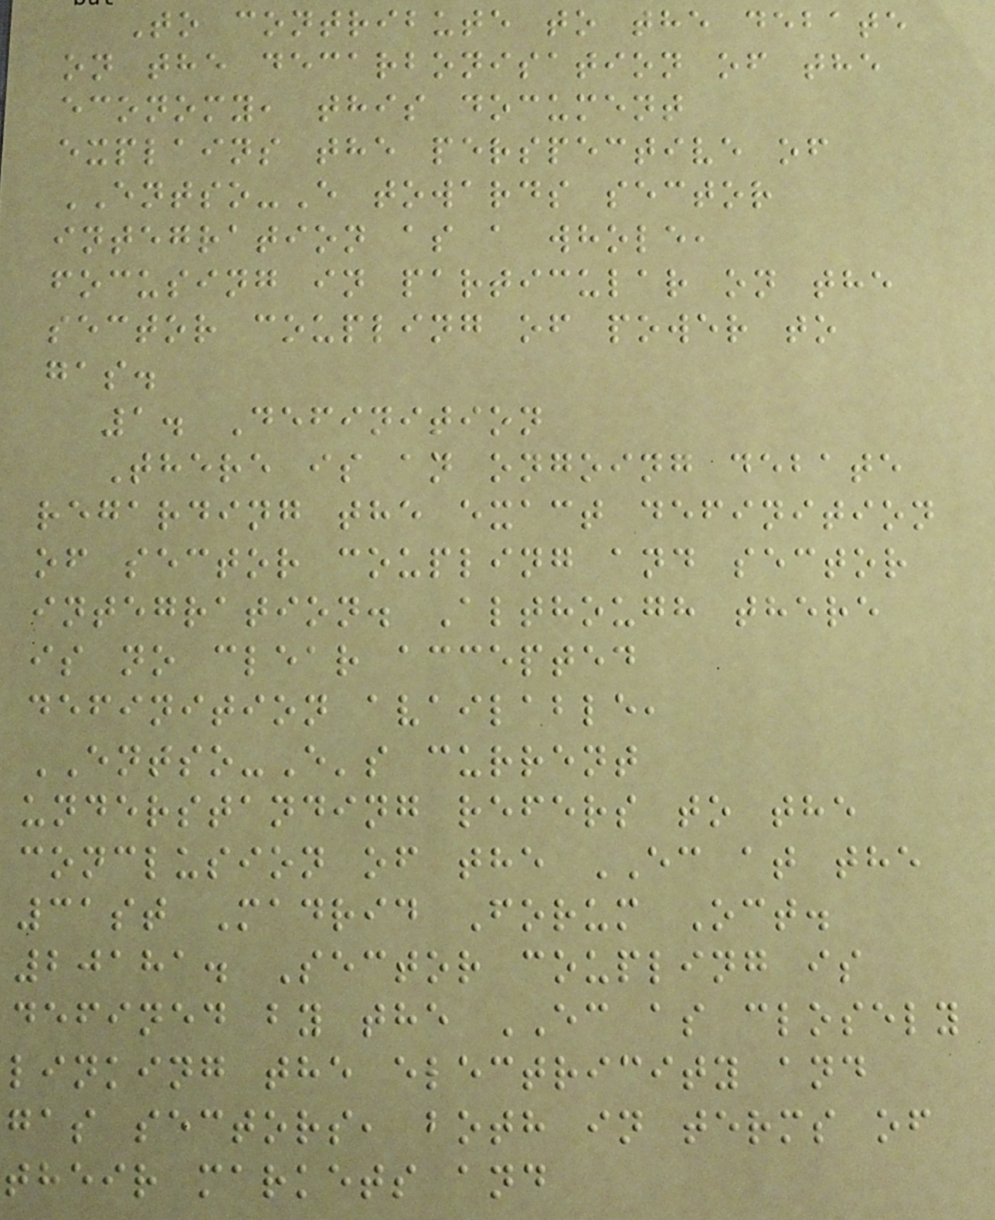To contribute to the debate
on the decarbonisation of the
economy, this document
explains the perspective of
ENTSO-E towards sector
integration as a whole,
focusing in particular on the
sector coupling of power to
gas.
1. Definition
There is an ongoing debate
regarding the exact definition
of sector coupling and sector
integration. Although there
is no clear accepted
definition available,
ENTSO-E's current
understanding refers to the
conclusion of the EC at the
31st Madrid Forum Oct.
20181. Sector coupling is
defined by the EC as closely
linking the electricity and
gas sectors, both in terms of
their markets and
